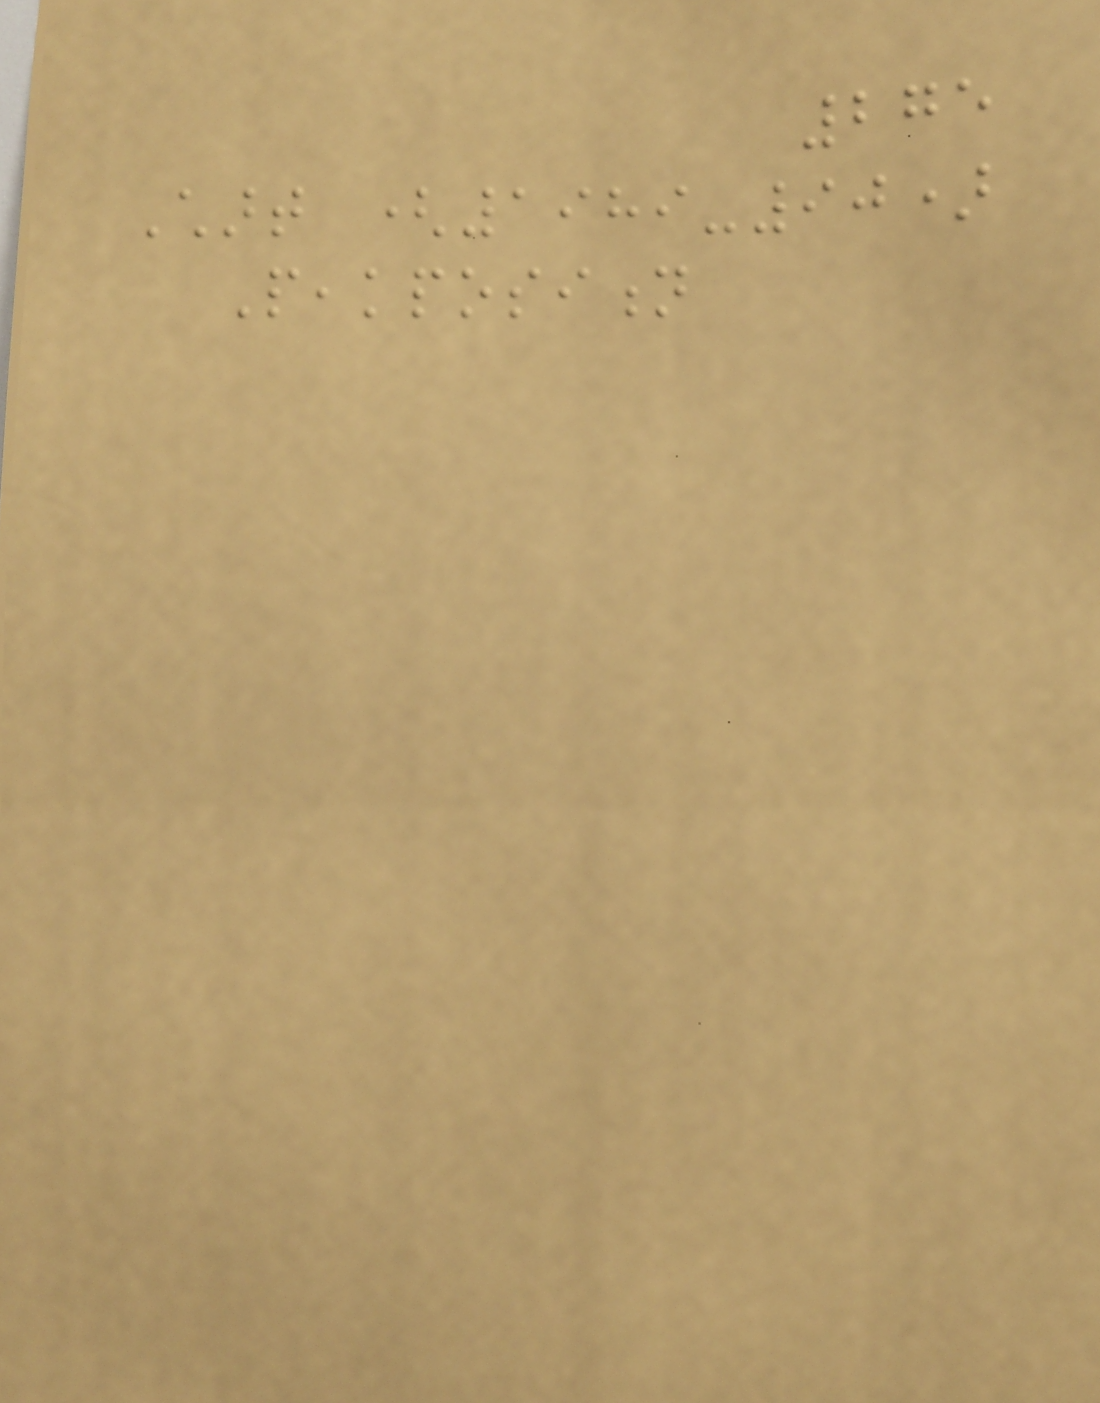275
Chart (1989-90)
Peakposition
